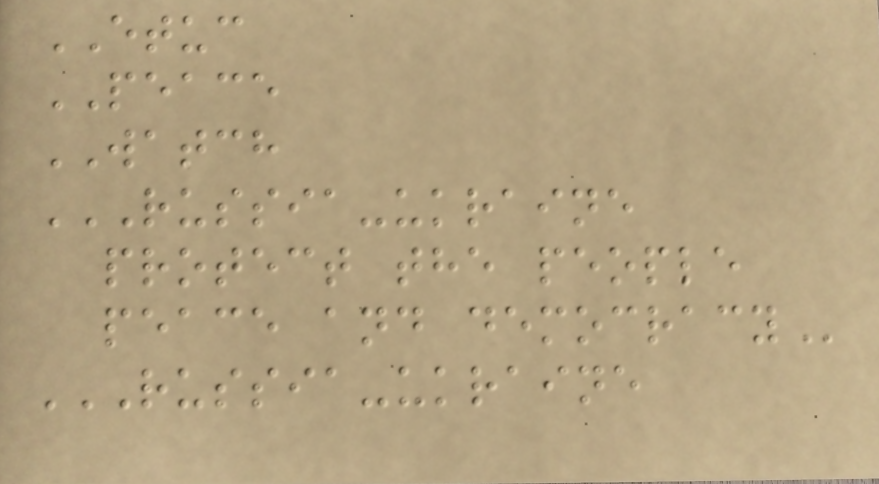ETUC
PEACE
WATCH
RUSSIA-UKRAINE
PROTECT THE PEOPLE
PEACE AND DEMOCRACY
RUSSIA-UKRAINE
